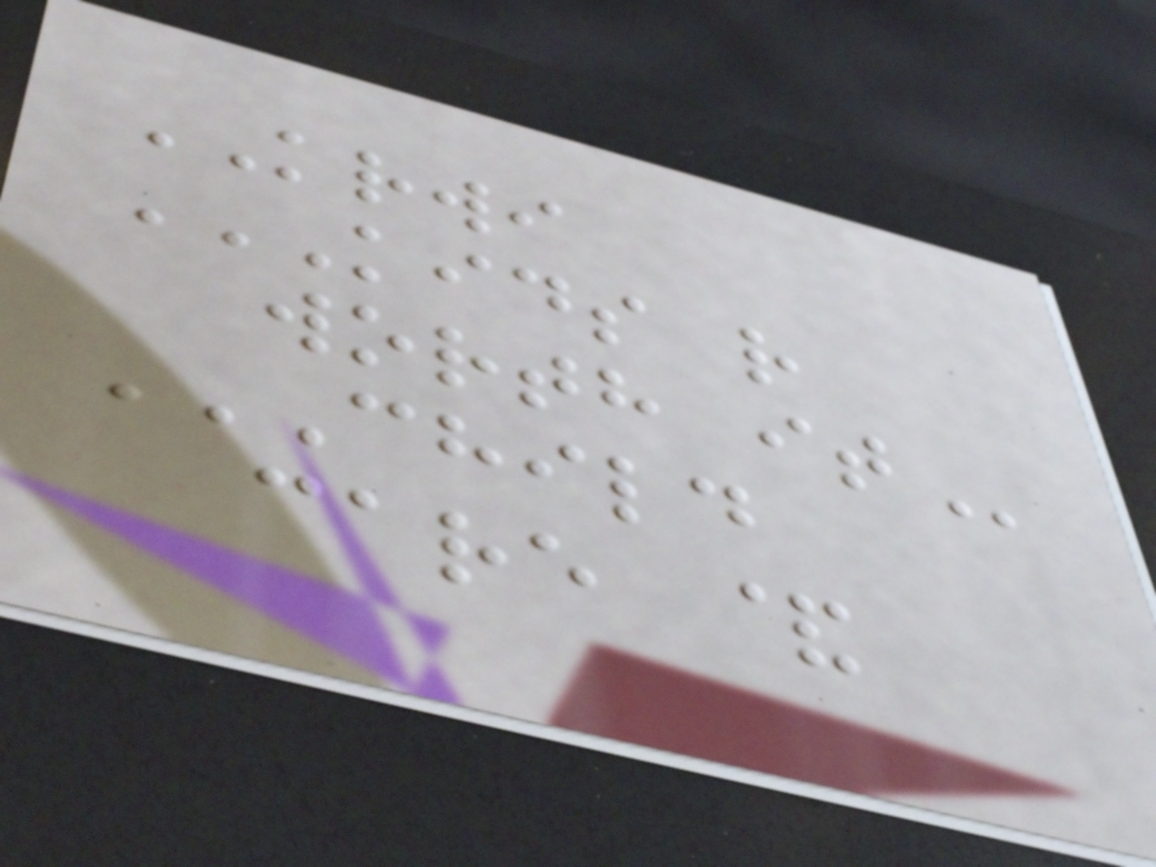KRWI
KIDS R
WORTH IT
CHILD
CARE &
